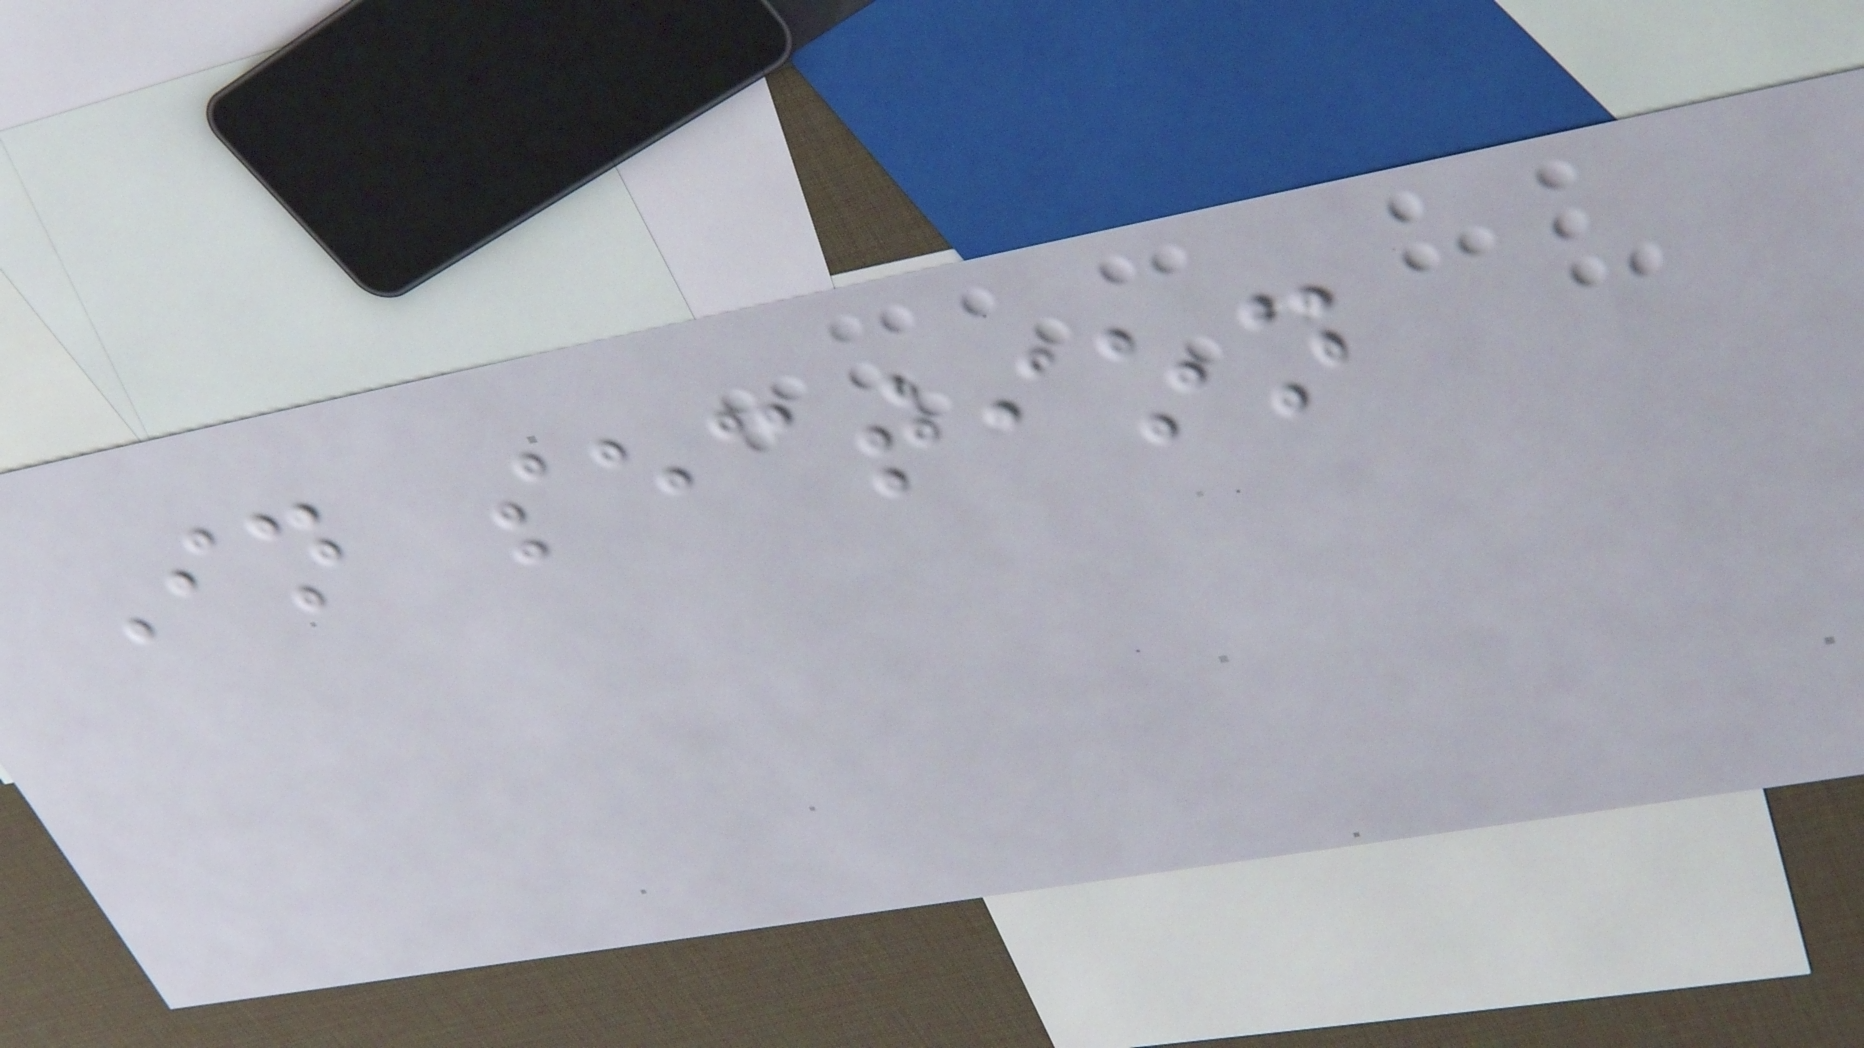In section
